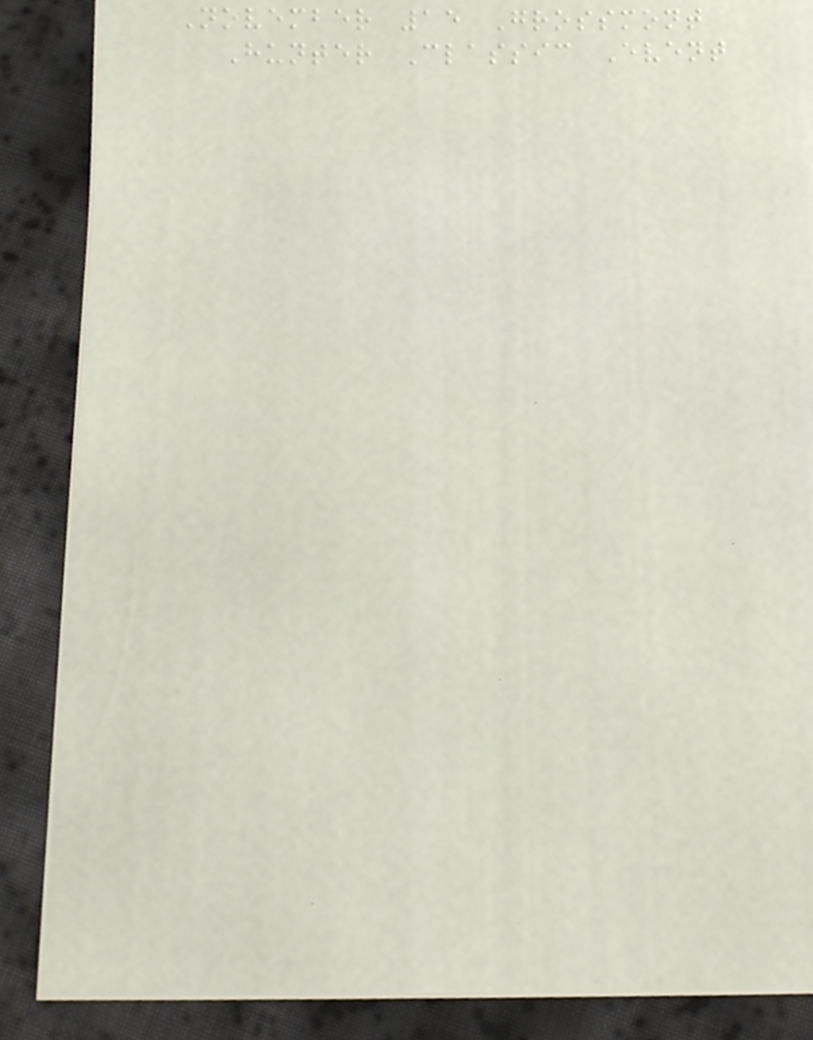November 15 Grossmont
Hunter Classic Event
